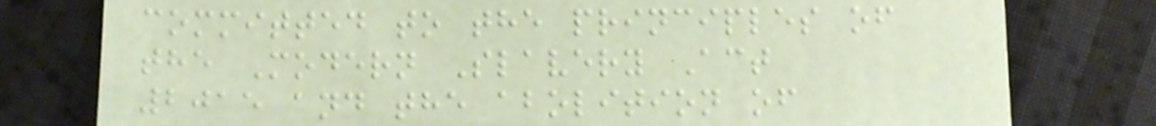committed to the principles of
the Modern Slavery Act
2015 and the abolition of
